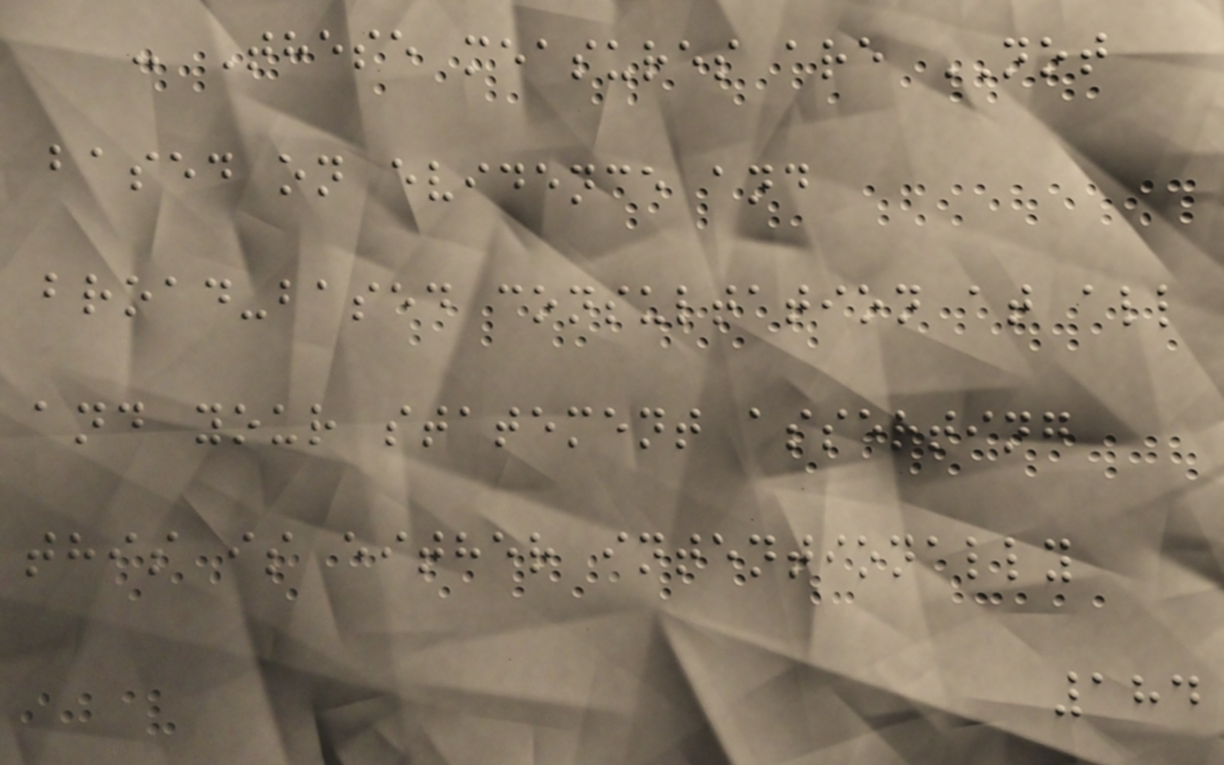- These measures are NOT
based on evidence and
broad-based consultation at all
and your statement asserting
this is either intentionally
184
